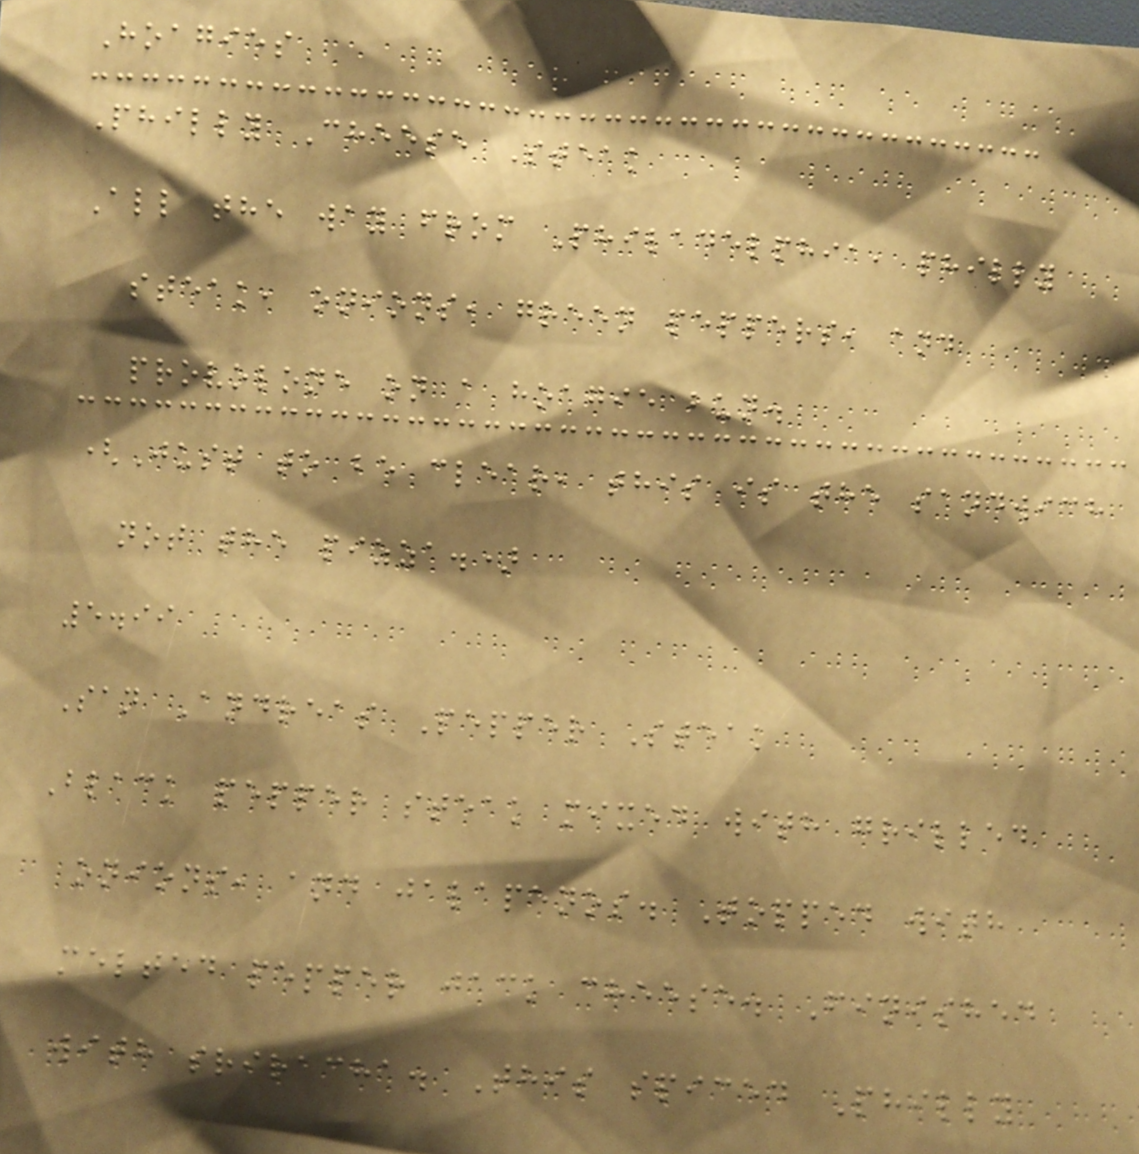Hoagies
Philly Cheese Steak
All the way from Philadelphia, philly
steak, onions, green peppers, and
provolone on a hoagie bun.
(Just to be clear, this is the sandwich
not the pizza.)
5.99
San Andreas Pepper Steak
Black pepper steak mixed with grilled
onions, and jalapenos. Topped with
melted pepper jack cheese. Finished
with sriracha. This spiced Philly
